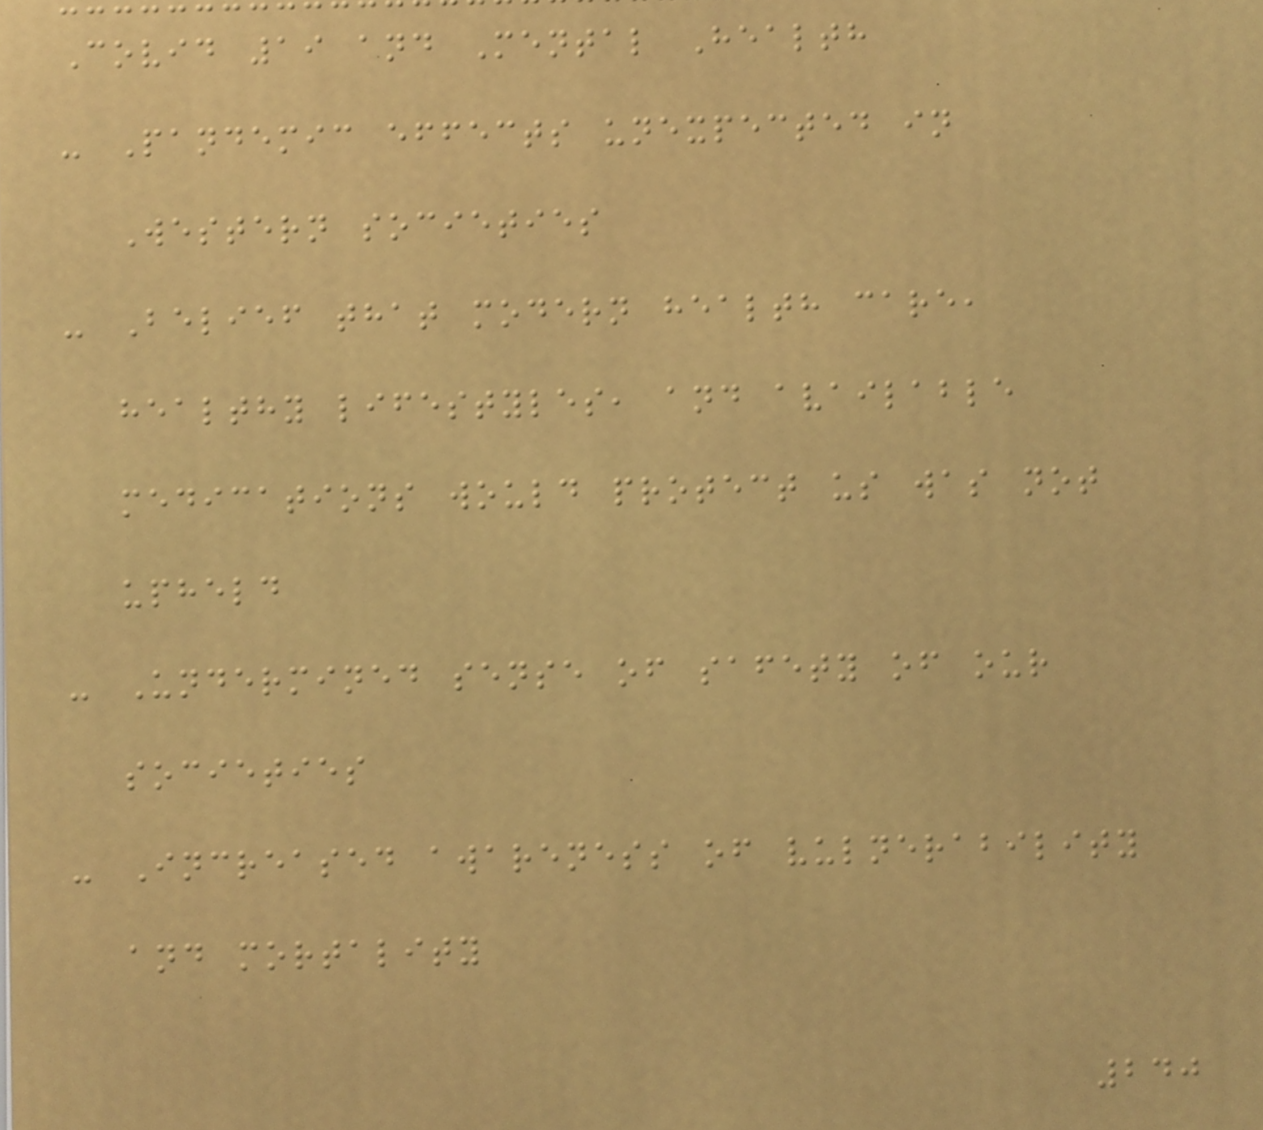Covid 19 and Mental Health
- Pandemic effects unexpected in
Western societies
- Belief that modern health care,
healthy lifestyles, and available
medications would protect us was not
upheld
- Undermined sense of safety of our
societies
- Increased awareness of vulnerability
and mortality
240
